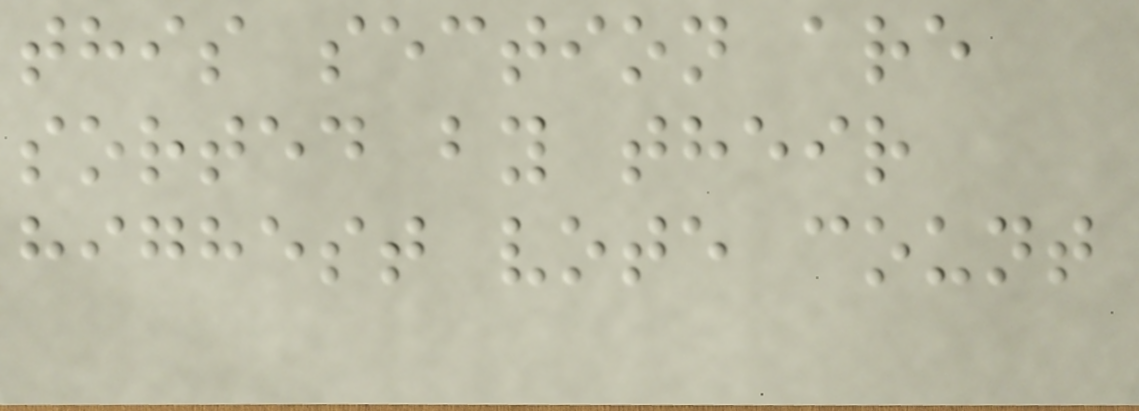this section are
sorted by their
highest vote count
